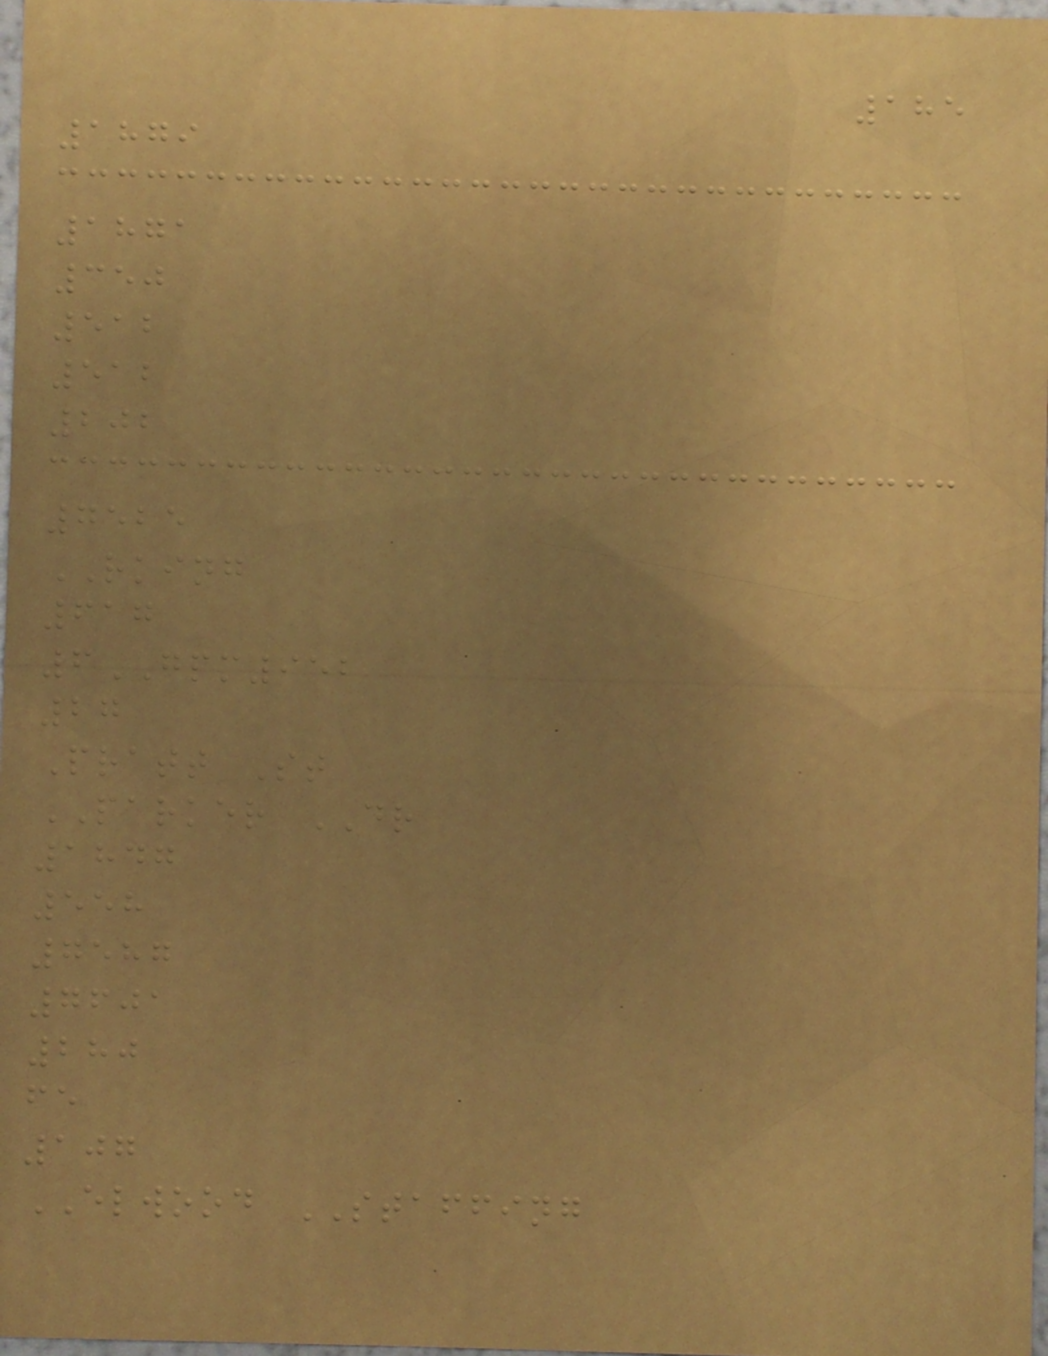185
1879
1871
350
512
512
202
7525
RKING
617
6GPM952
27
Pratt St
PARKER DR
1847
558
7587
7601
280
fe
107
ELWOOD STAFFING
